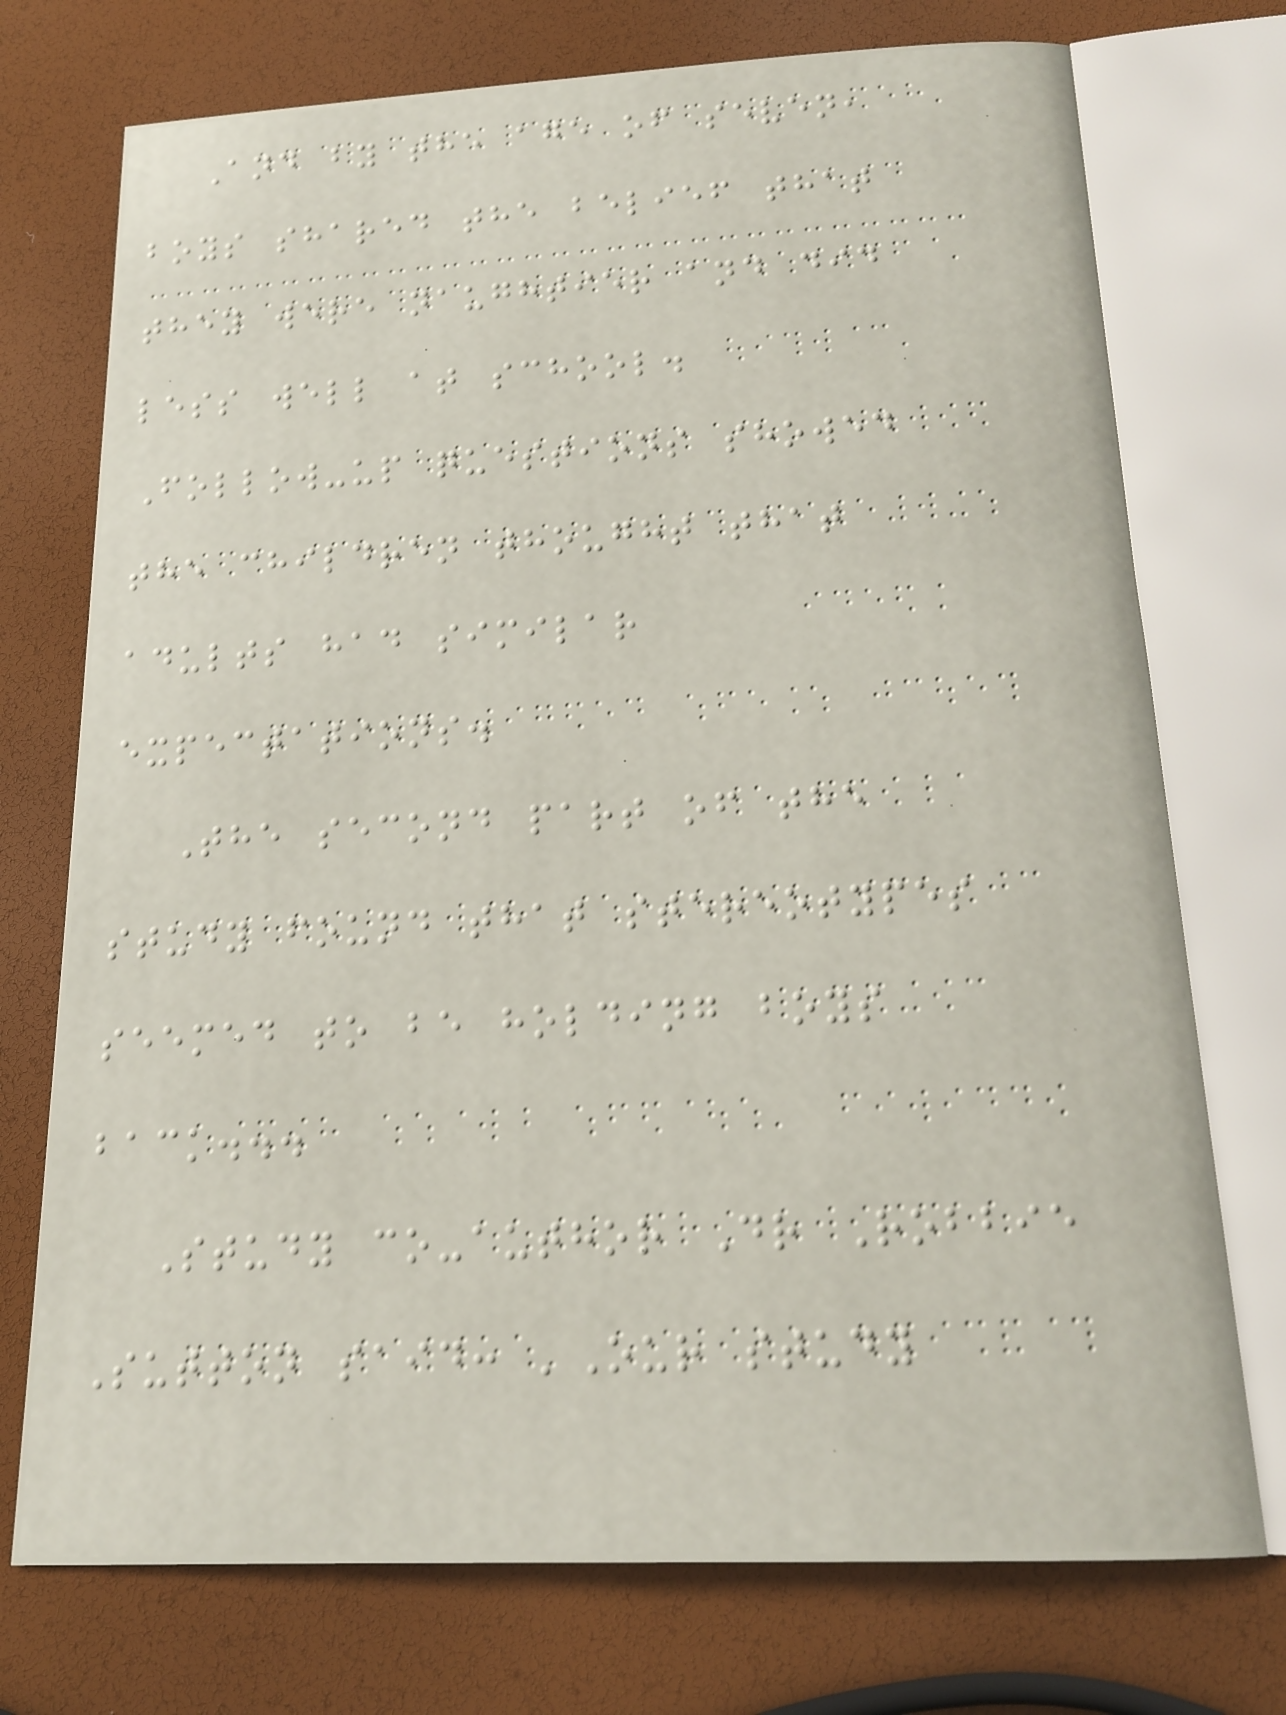And by the age of seven,
boys shared the belief that
they were naughtier and did
less well at school.
Follow-up questions showed
the children thought that
adults had similar
expectations.
The second part of the
study found that stereotypes
seemed to be holding boys
back...
Study co-author Dr Robbie
Sutton said: 'Our study
